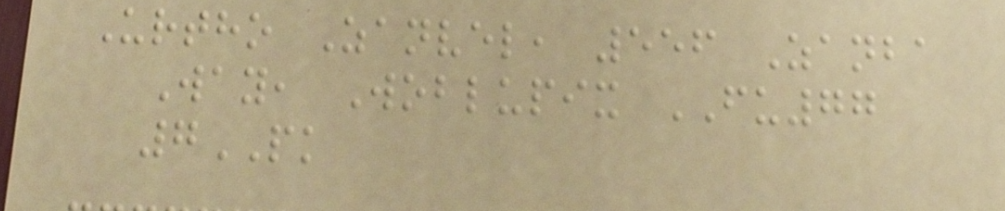Urtho Zanvel, 556 Zanba
Way, Woblupix FU77
7PK
